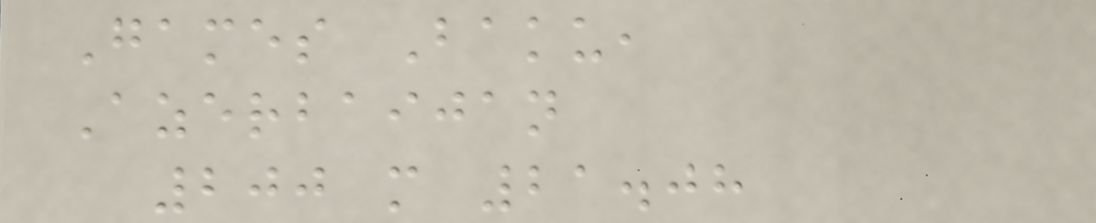Games Baku,
Azerbaijan
200 m 21.08
